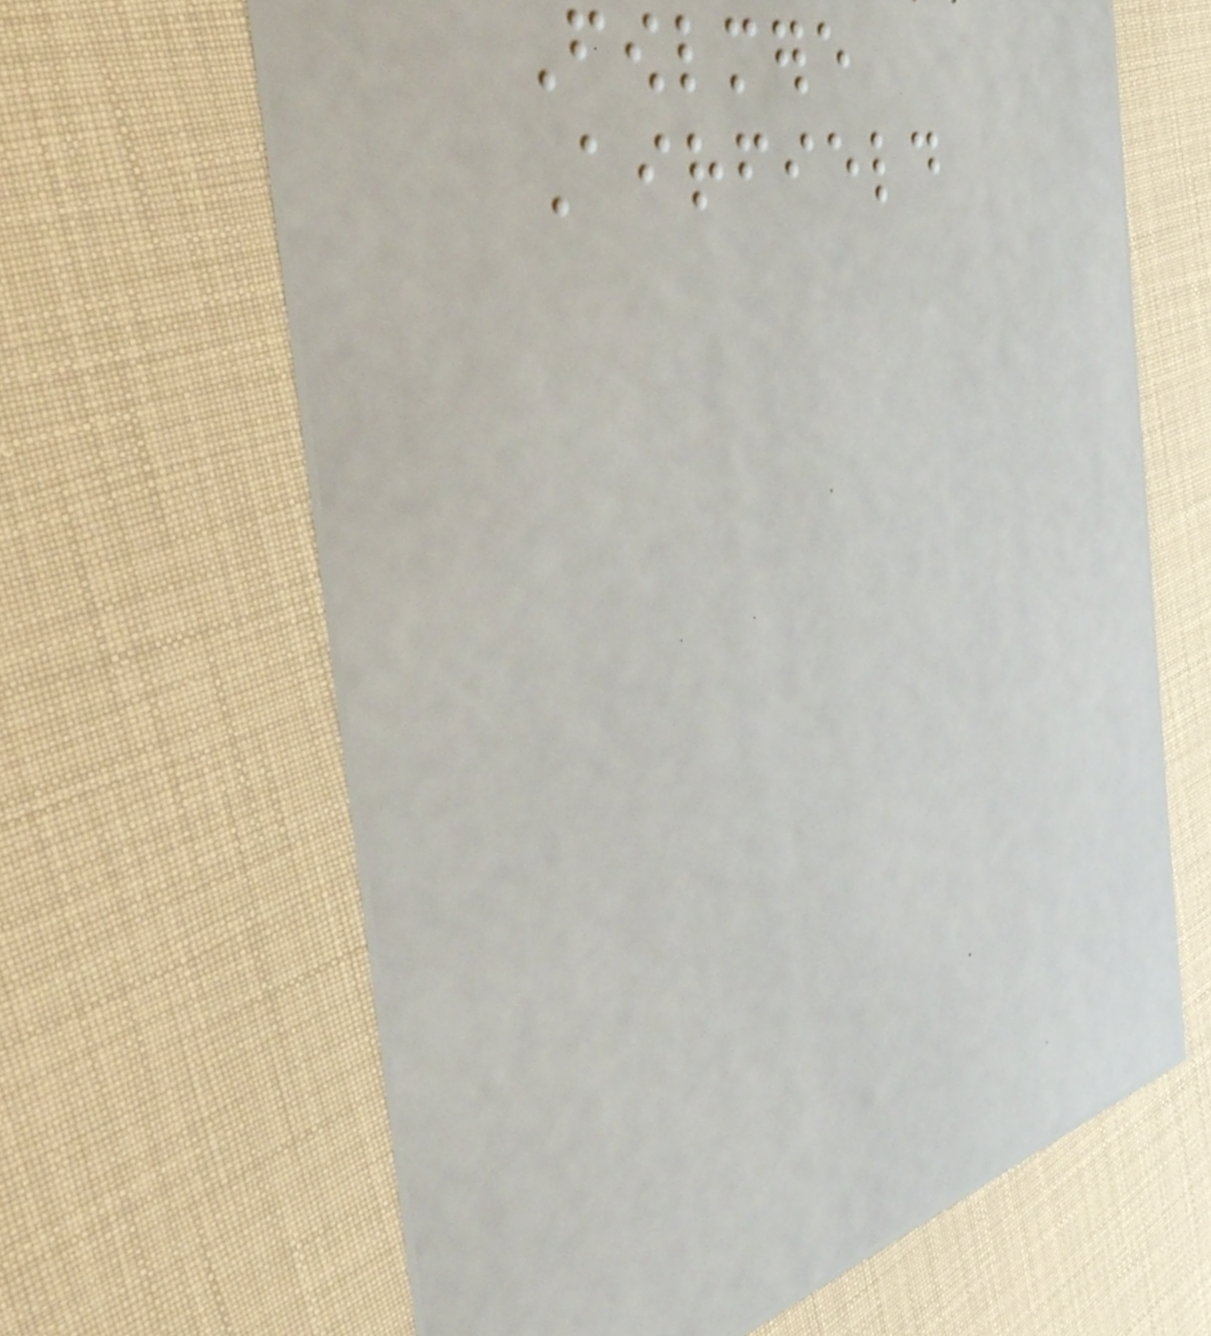Fowlmere
Airfield
